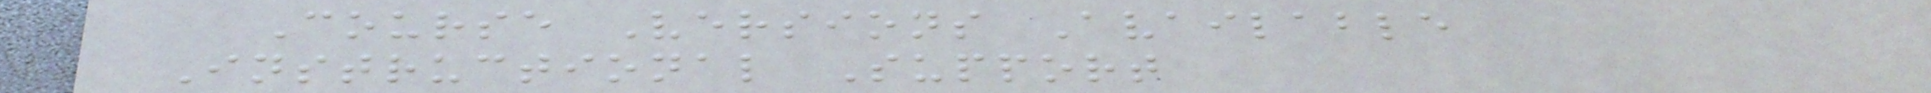Course Versions Available
Instructional Support
